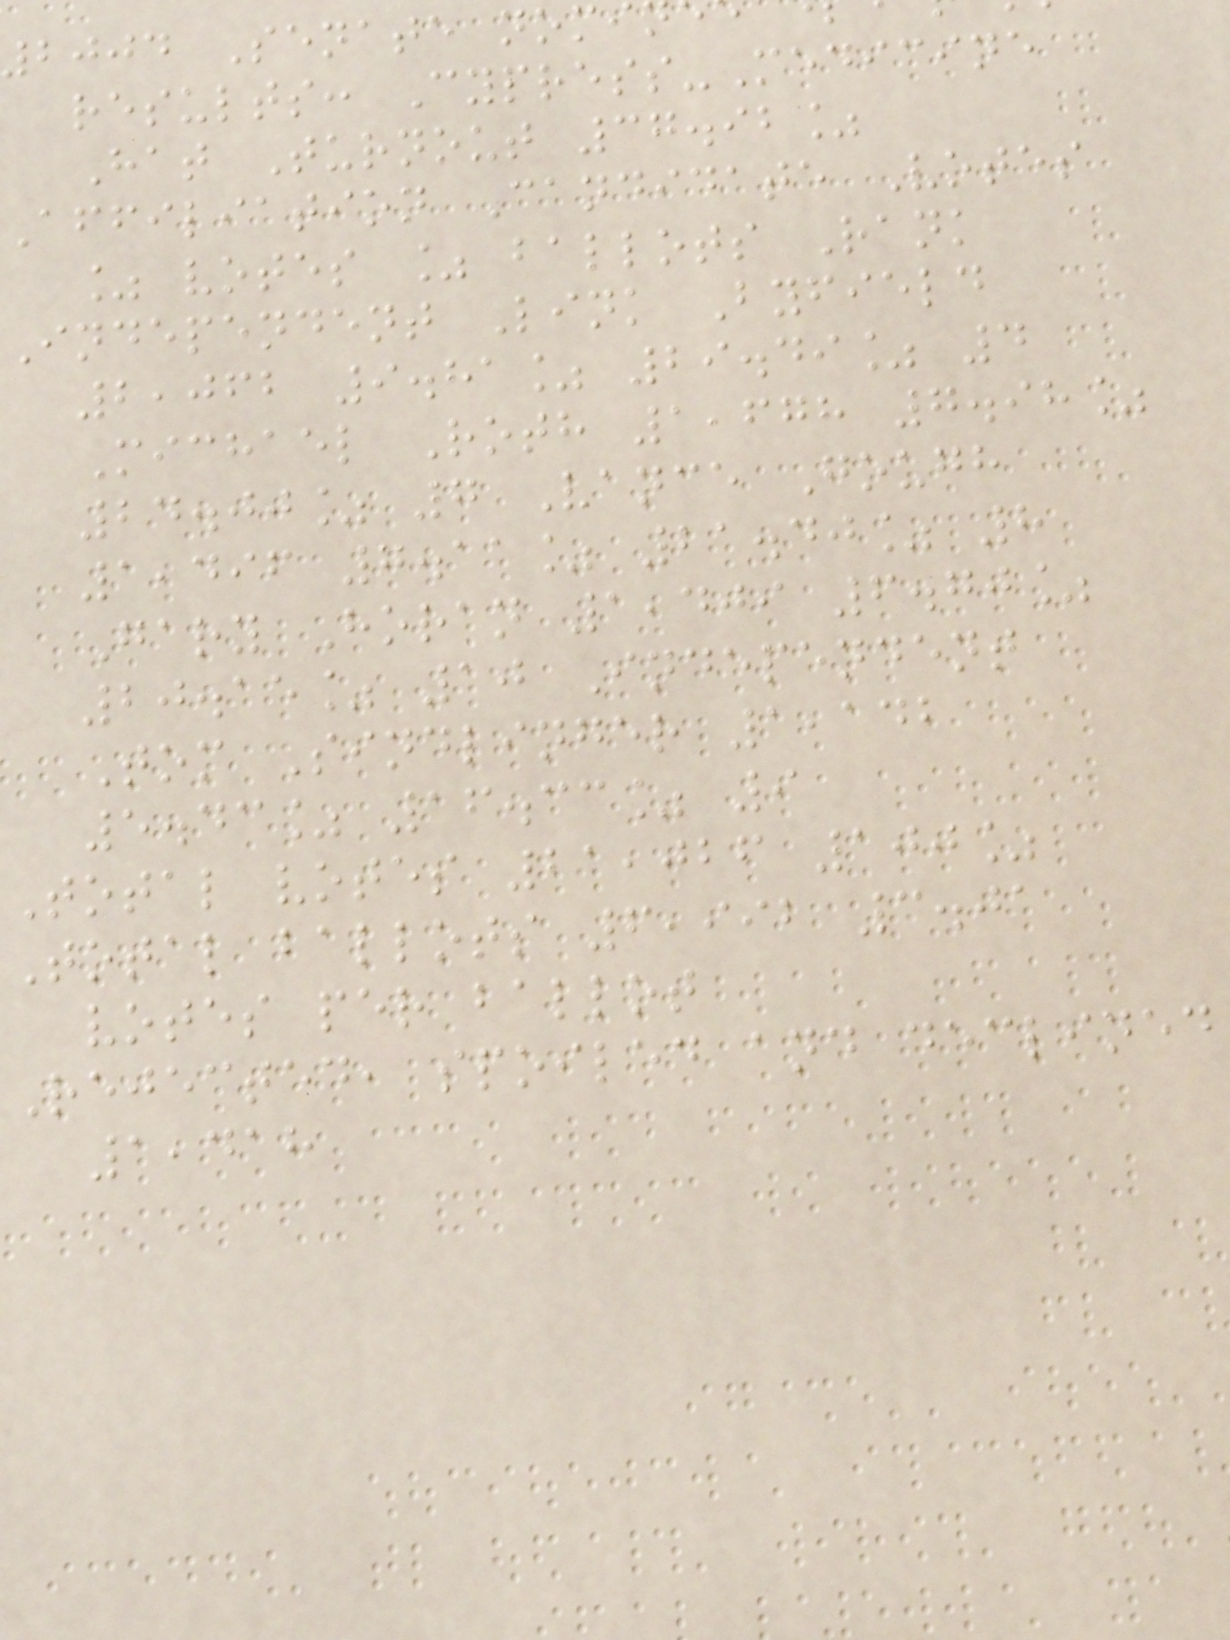bjjd Senate nom
results: Cypress-Medicine
Hat Turnout 37.92%
Affiliation Candidate Votes
% votes % ballots Rank
Independent Link Byfield
2,062 9.81% 29.49% 4
Michael Roth 1,678 7.98%
24.00% 7 Vance Gough
1,496 7.11% 21.40% 8
Gary Horan 1,409 6.70%
20.15% 10 Independent
Tom Sindlinger 1,142
5.43% 16.33% 9
Total votes 21,026 100%
Total ballots 6,992 3.01
votes per ballot
Rejected, spoiled and declined
1,418
